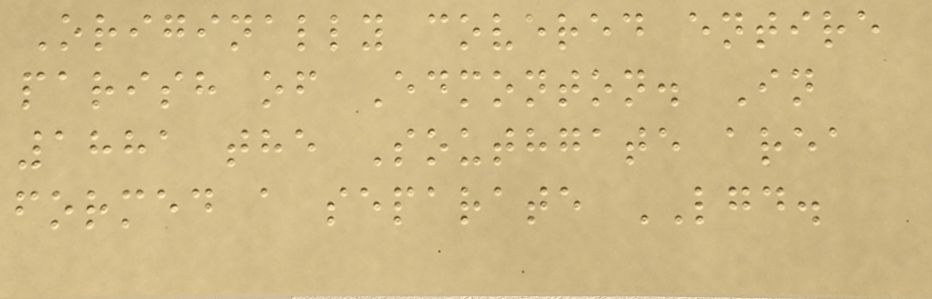Originally covered entire
parish of Edmonton. In
1881 the Southgate area
formed a separate LGD.
